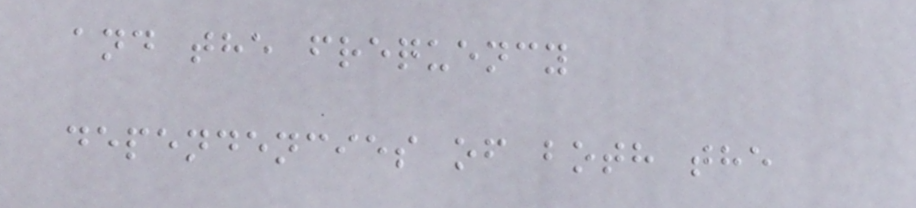and the frequency
dependencies of both the
